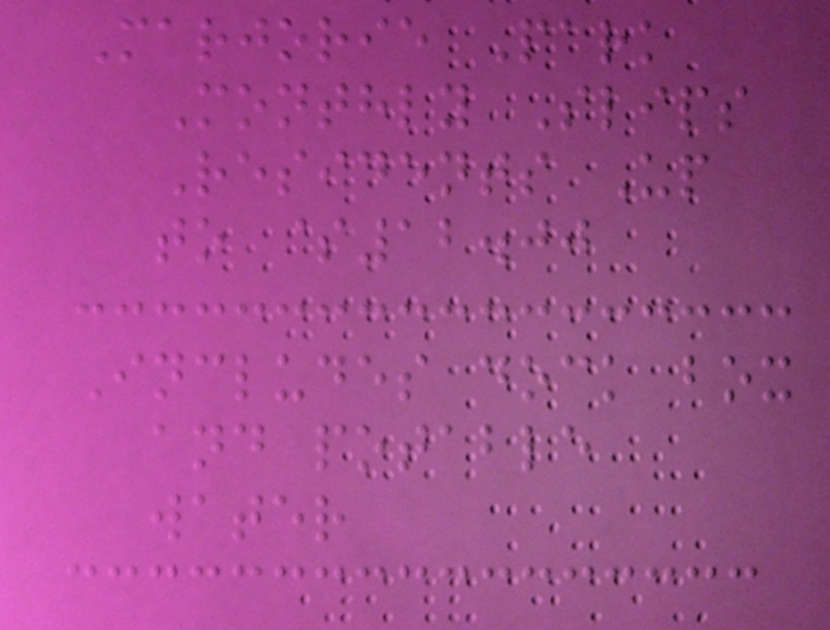Marjorie Park
Monthly Slips
Residents Up
to $12.00
Includes dock box
and potable
water
